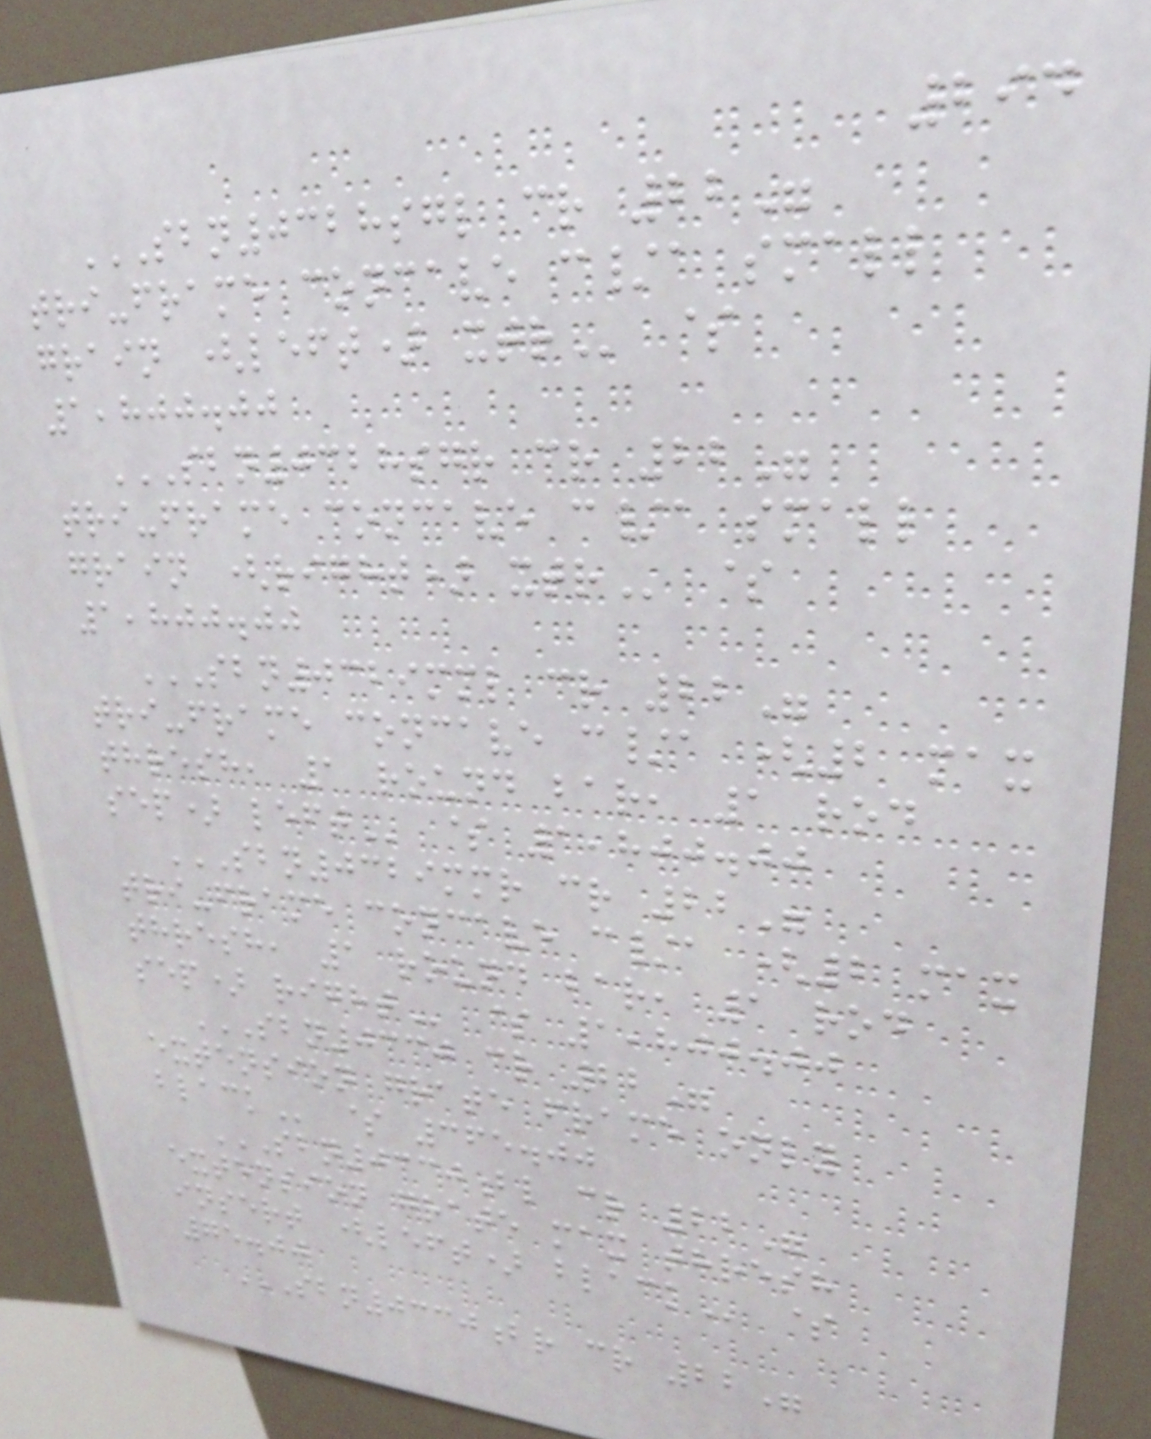294
SBN0328SGL CR 22"
TRI-FRAME CONCAVE C/A SMALL
GRAIN (LEFT) XTR $
1,800.00
SBN0328SGR CR 22"
TRI-FRAME CONCAVE C/A SMALL
GRAIN (RIGHT) XTR $
1,800.00
SBN0329MML CR 22"
TRI-FRAME CONCAVE C/A (2 MAX
THRESH, 1 ROUND BAR, 1 ROD
SEP) LEFT $ 1,800.00
SBN0329MMR CR 22"
TRI-FRAME CONCAVE C/A (2 MAX
THRESH, 1 ROUND BAR, 1 ROD
SEP) RIGHT $ 1,800.00
SBN0330 CR 22"
EXTENSION GRATE FRAME ONLY
BLACK $ 365.00
SBN0330BL CR 22"
EXTENSION GRATE MAX THRESH
INSERT (LEFT) BLACK $
75.00
SBN0330BR CR 22"
